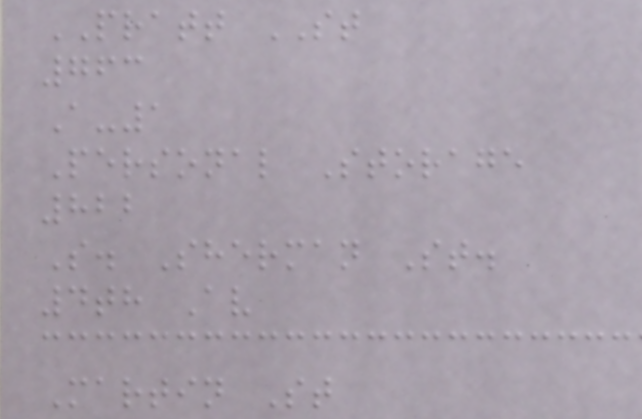PRATT ST
763
A-1
Personal Storage
822
S. Sherman St.
4th Av
Martin St
